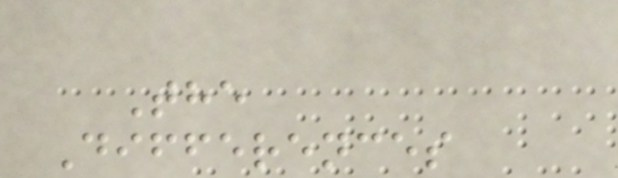The
Differences
